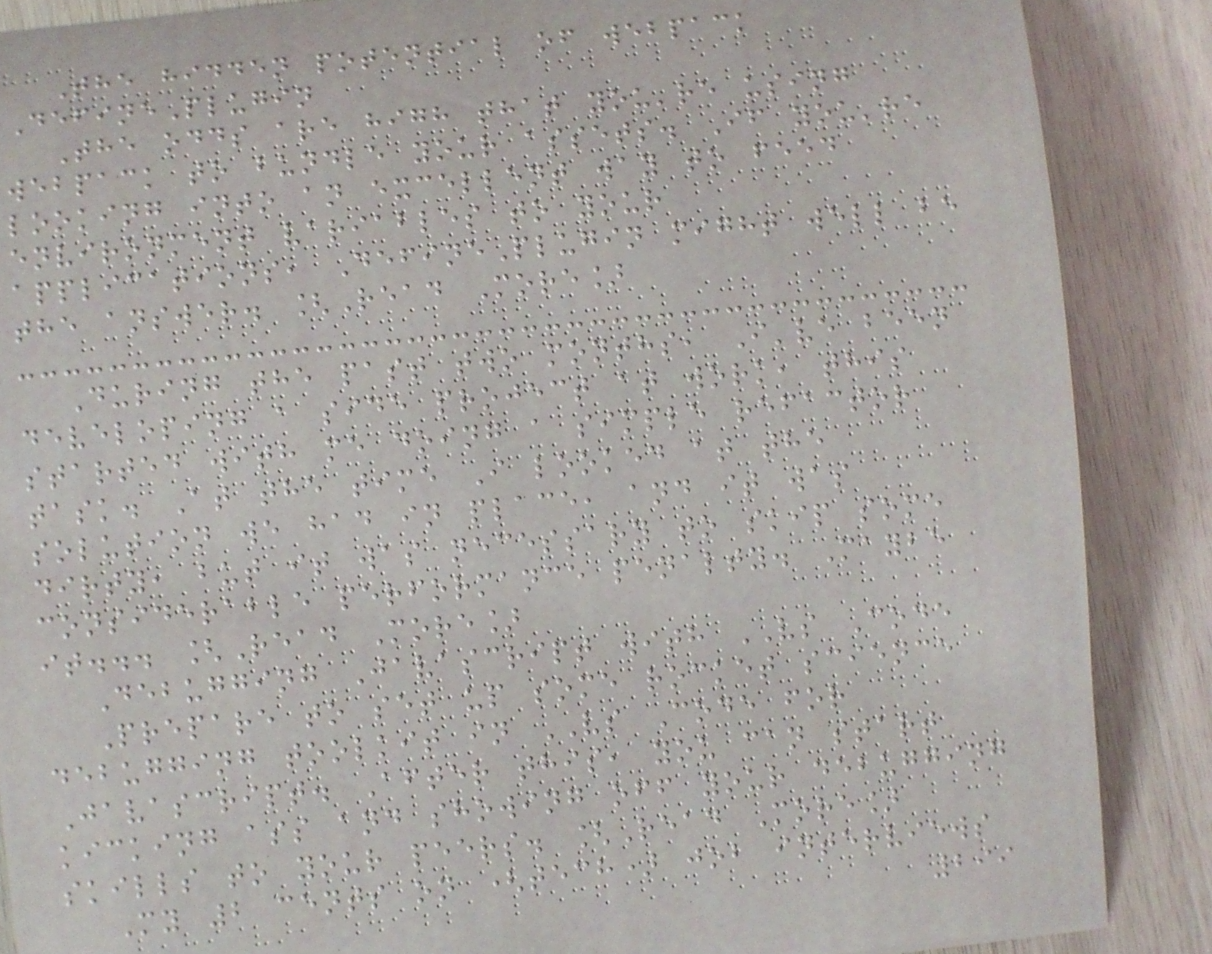The hidden potential of webpack
DefinePlugin
The odds are high that you're using
webpack to bundle your assets. If you're
looking into an excellent way to feed
environment variables to your
applications, DefinePlugin might well be
the answer. [Read More]
During the past two months, I've been
developing a side project at work, this
started with me doing a simple refactor
task. At the time I looked at the
solution we had in place, and it was
dirty, but it was necessary to skip some
considerable performance penalty. Maybe
it... [Read More]
Debugging Javascript with VS Code
Prepare to set up some rocket science
debugging toolkit in VS Code for
Javascript. After this, you can start
kicking ass and showing off your debugging
skills to your peers. [Read More]
My 2 cents on (tech) job interviews
299
